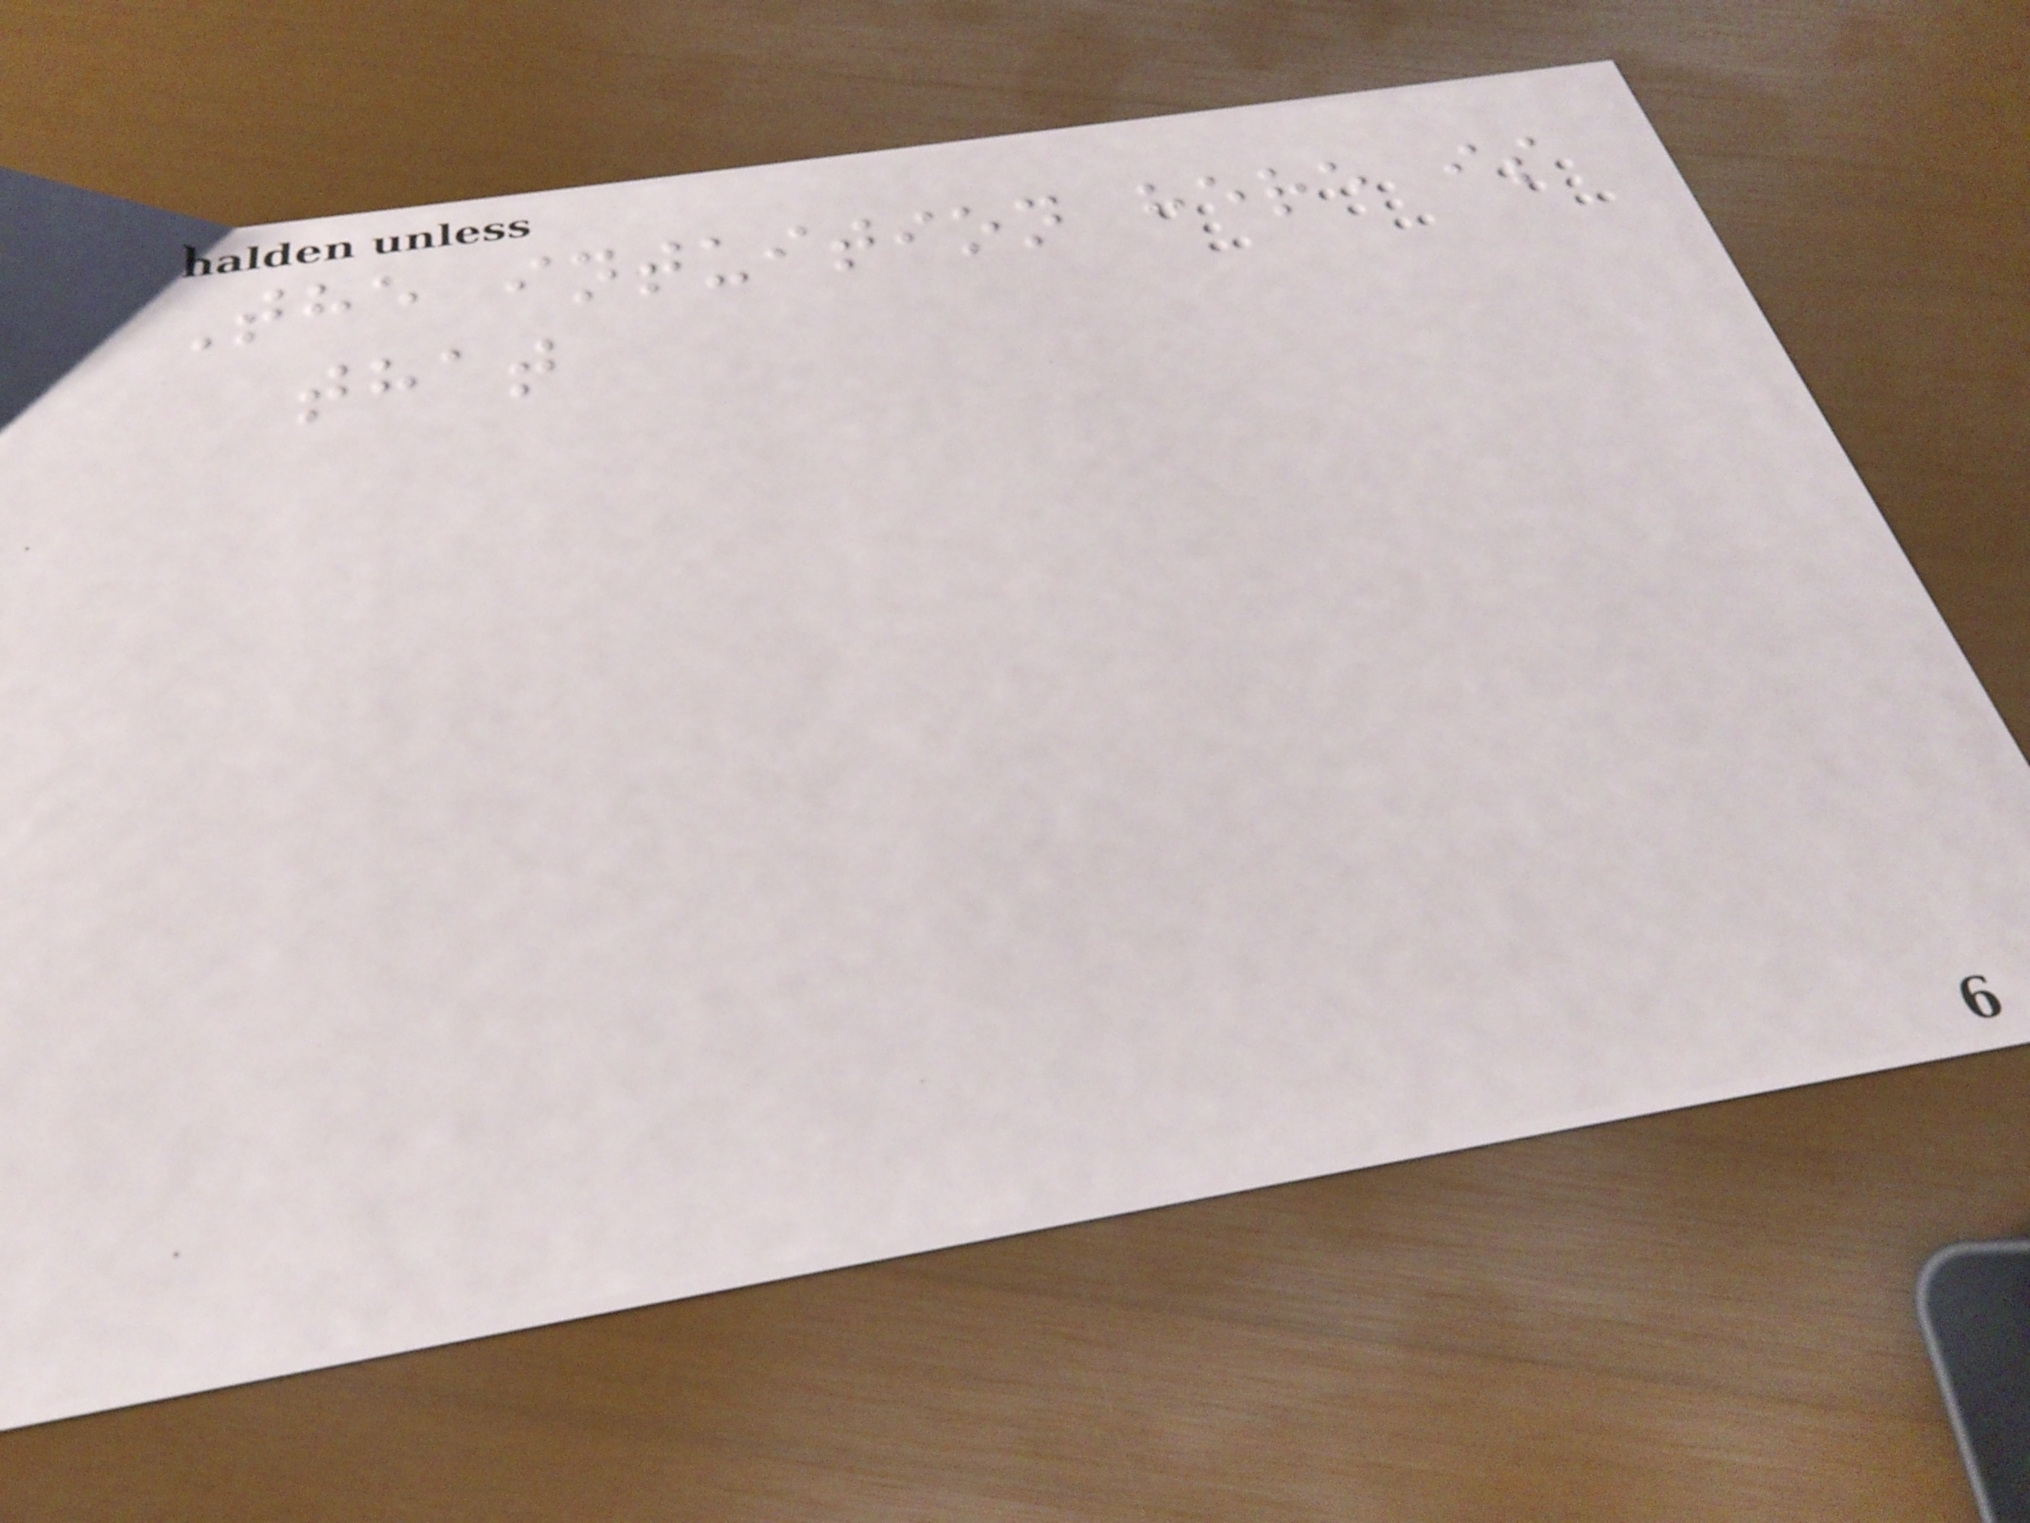The intuition here is
that
